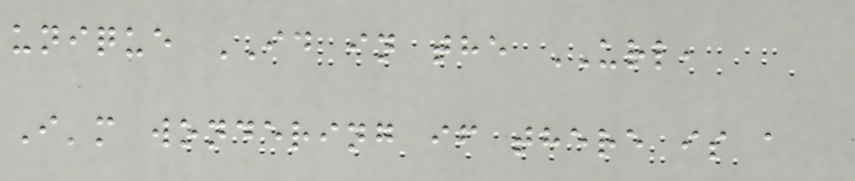unique ID in the URL,
I'm wondering if there is a
